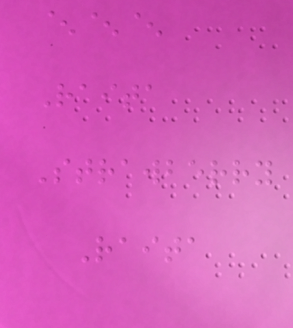^^^
Raita
Strawberry
Raita
